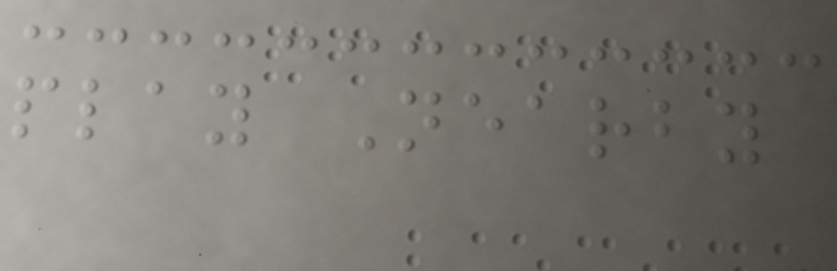play Nearby
